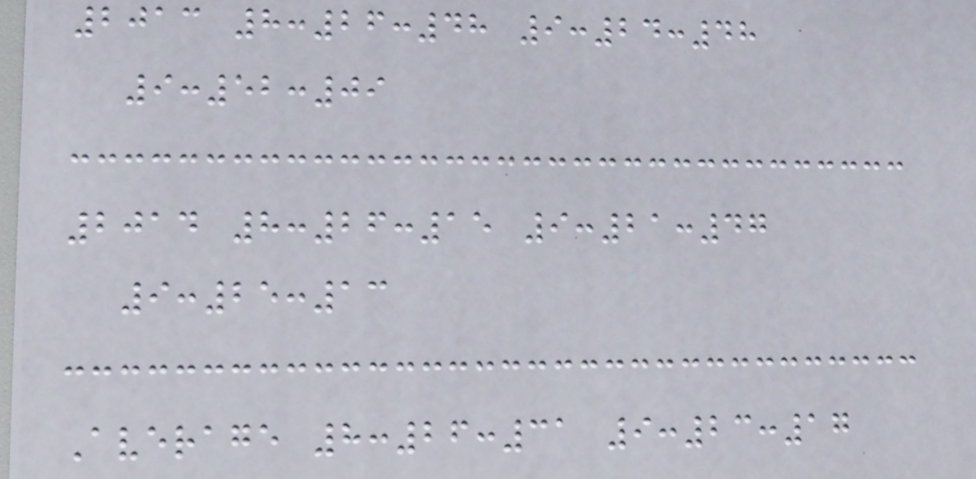2013 8:26:48 9:24:48
9:52:09
2014 8:26:15 9:21:47
9:25:13
Average 8:26:31 9:23:17
